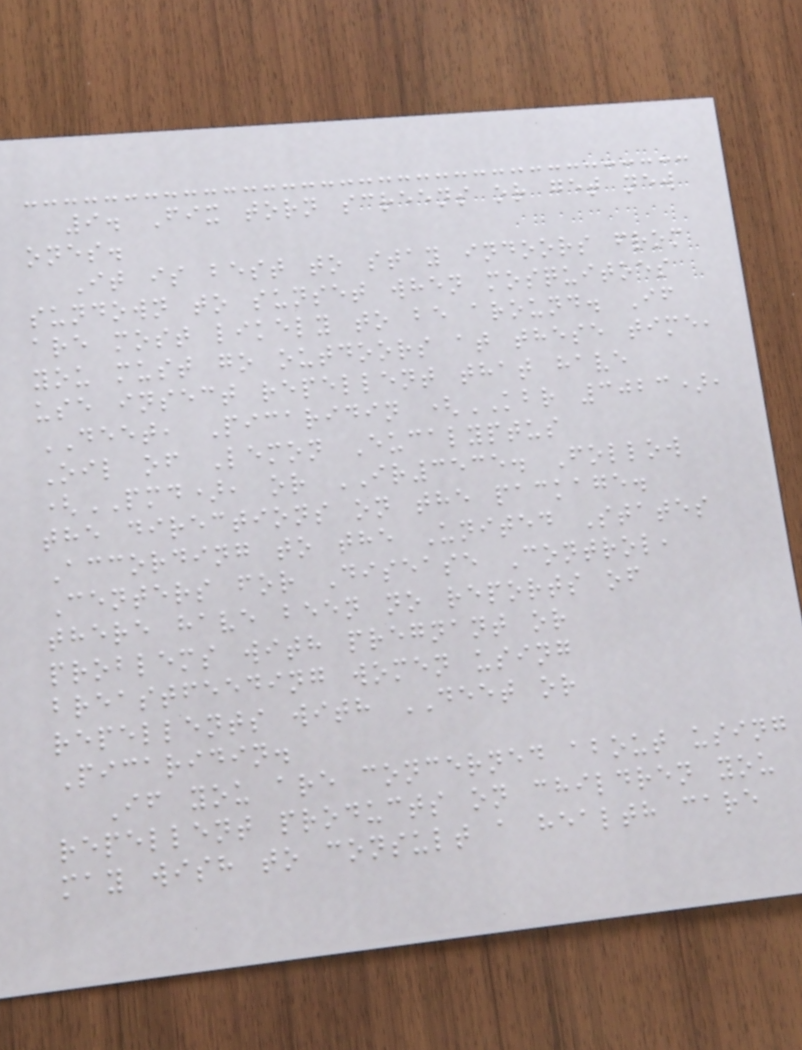9. Fix torn screens or get new
ones.
It is best to stay indoors from
sundown to sunset when mosquitoes
are most likely to be around. If
you must go outdoors at these time,
use insect repellent that have
DEET, Picaridin (KBR 3023),
Oil of Lemon Eucalyptus
(PMD), or IR3535. Follow
the directions on the package.
According to the United States
Centers for Disease Control,
there have been no reports of
problems with pregnant or
breastfeeding women using
repellents with DEET or
Picaridin.
If you are concerned about using
repellent products on children you
may wish to consult a health care
